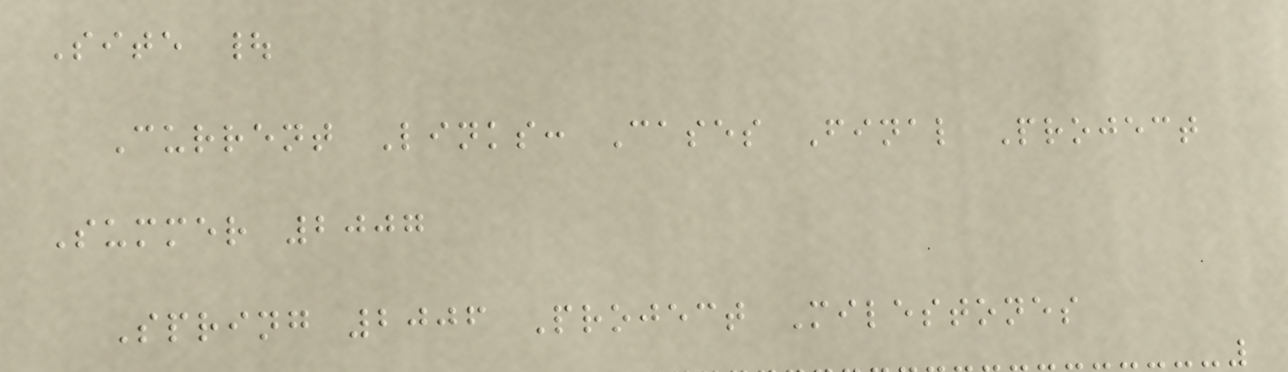Site |
Current Links: Cases Final Project
Summer 2007
Spring 2006 Project Milestones
